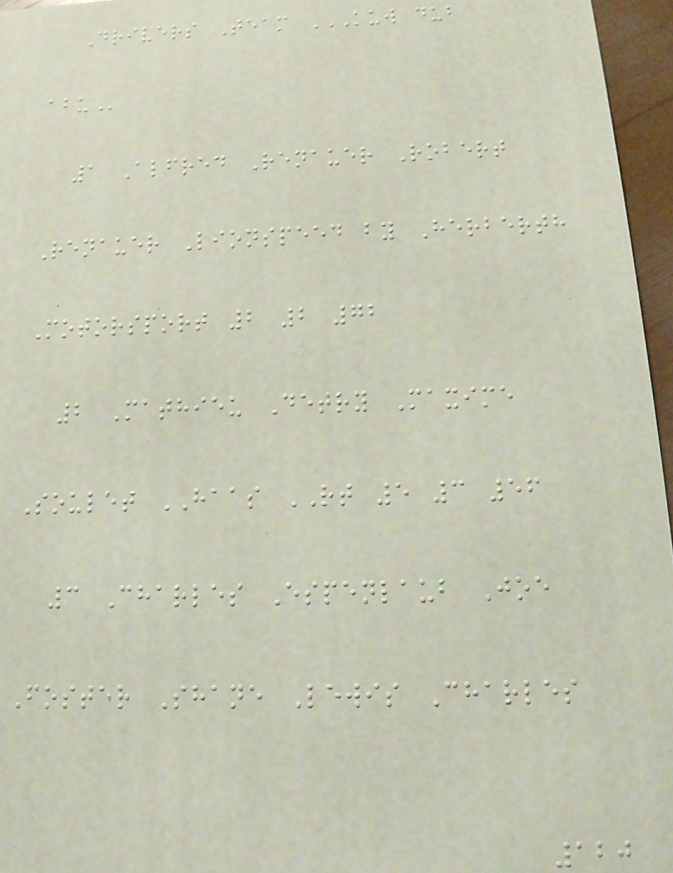Drivers Team KUW DUB
ABU
1 Alfred Renauer Robert
Renauer Lionspeed by Herberth
Motorsport 2 2 72
2 Mathieu Detry Maxime
Soulet HAAS RT 5 3 56
3 Charles Espenlaub Joe
Foster Shane Lewis Charles
120
